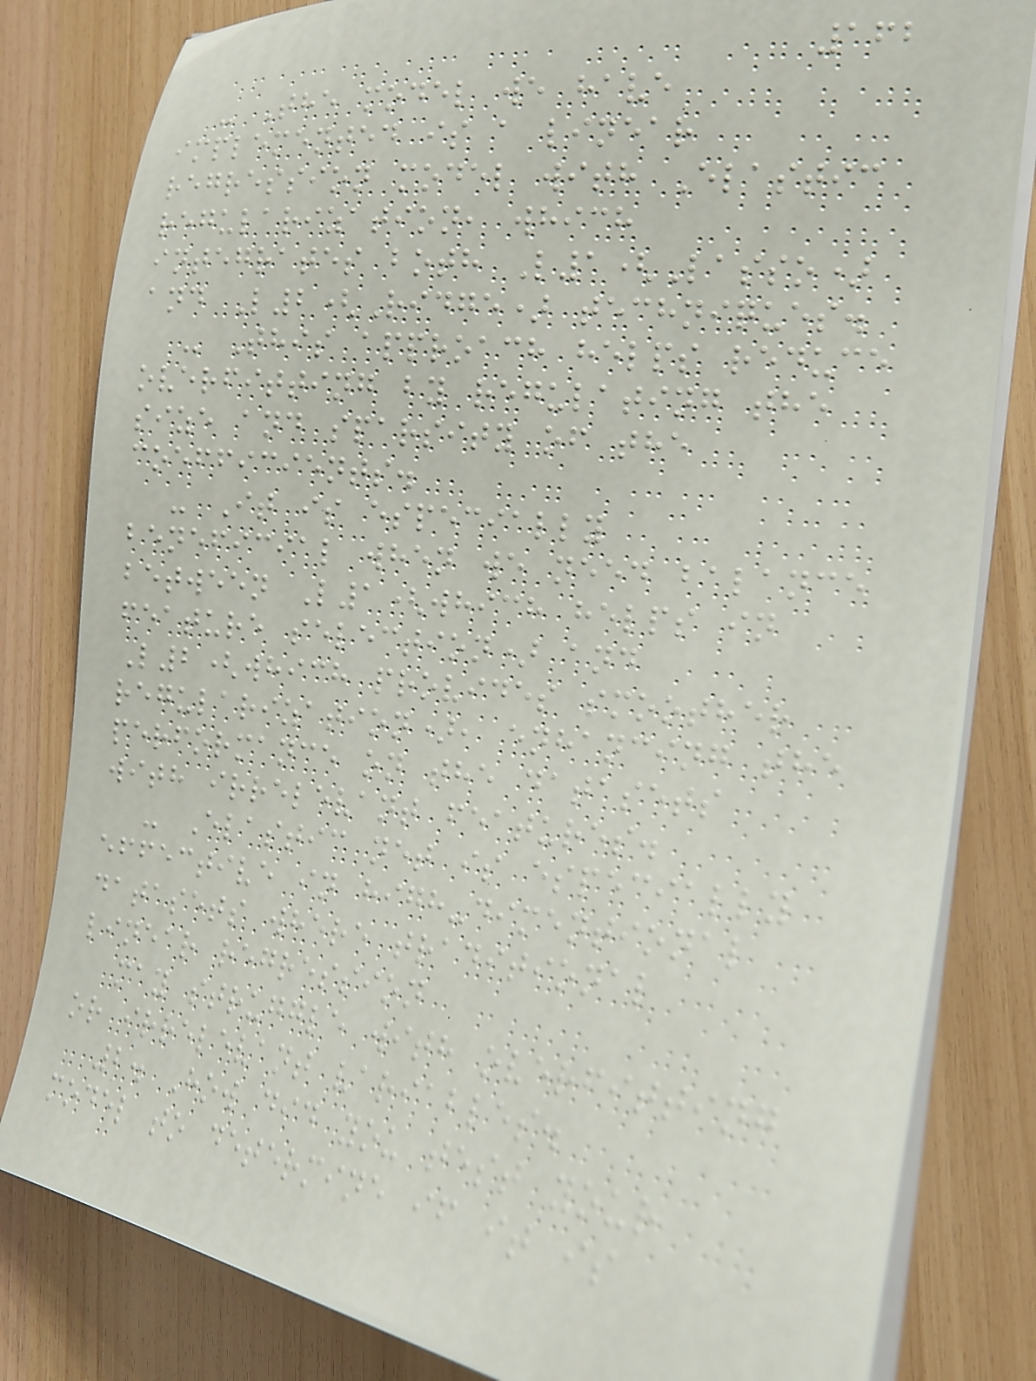162
- The model we have
implemented is a linear
regression model with Elastic
regularization, which
integrates both L1(Lasso)
and L2(Ridge) techniques.
- This approach helps reduce
overfitting by regulating the
size and sparsity of the
coefficients.
- It is especially
beneficial when we need balance
between L1(which helps in
feature selection) and
L2(which provides smoother
regularization), enhancing the
performance on the datasets
with irrelevant features.
- Elastic net is especially
effective in high-dimentional
datasets where traditional
linear regression
may struggle with overfitting
or irrelevant variables.
2. How did you test your
model to determine if it is
